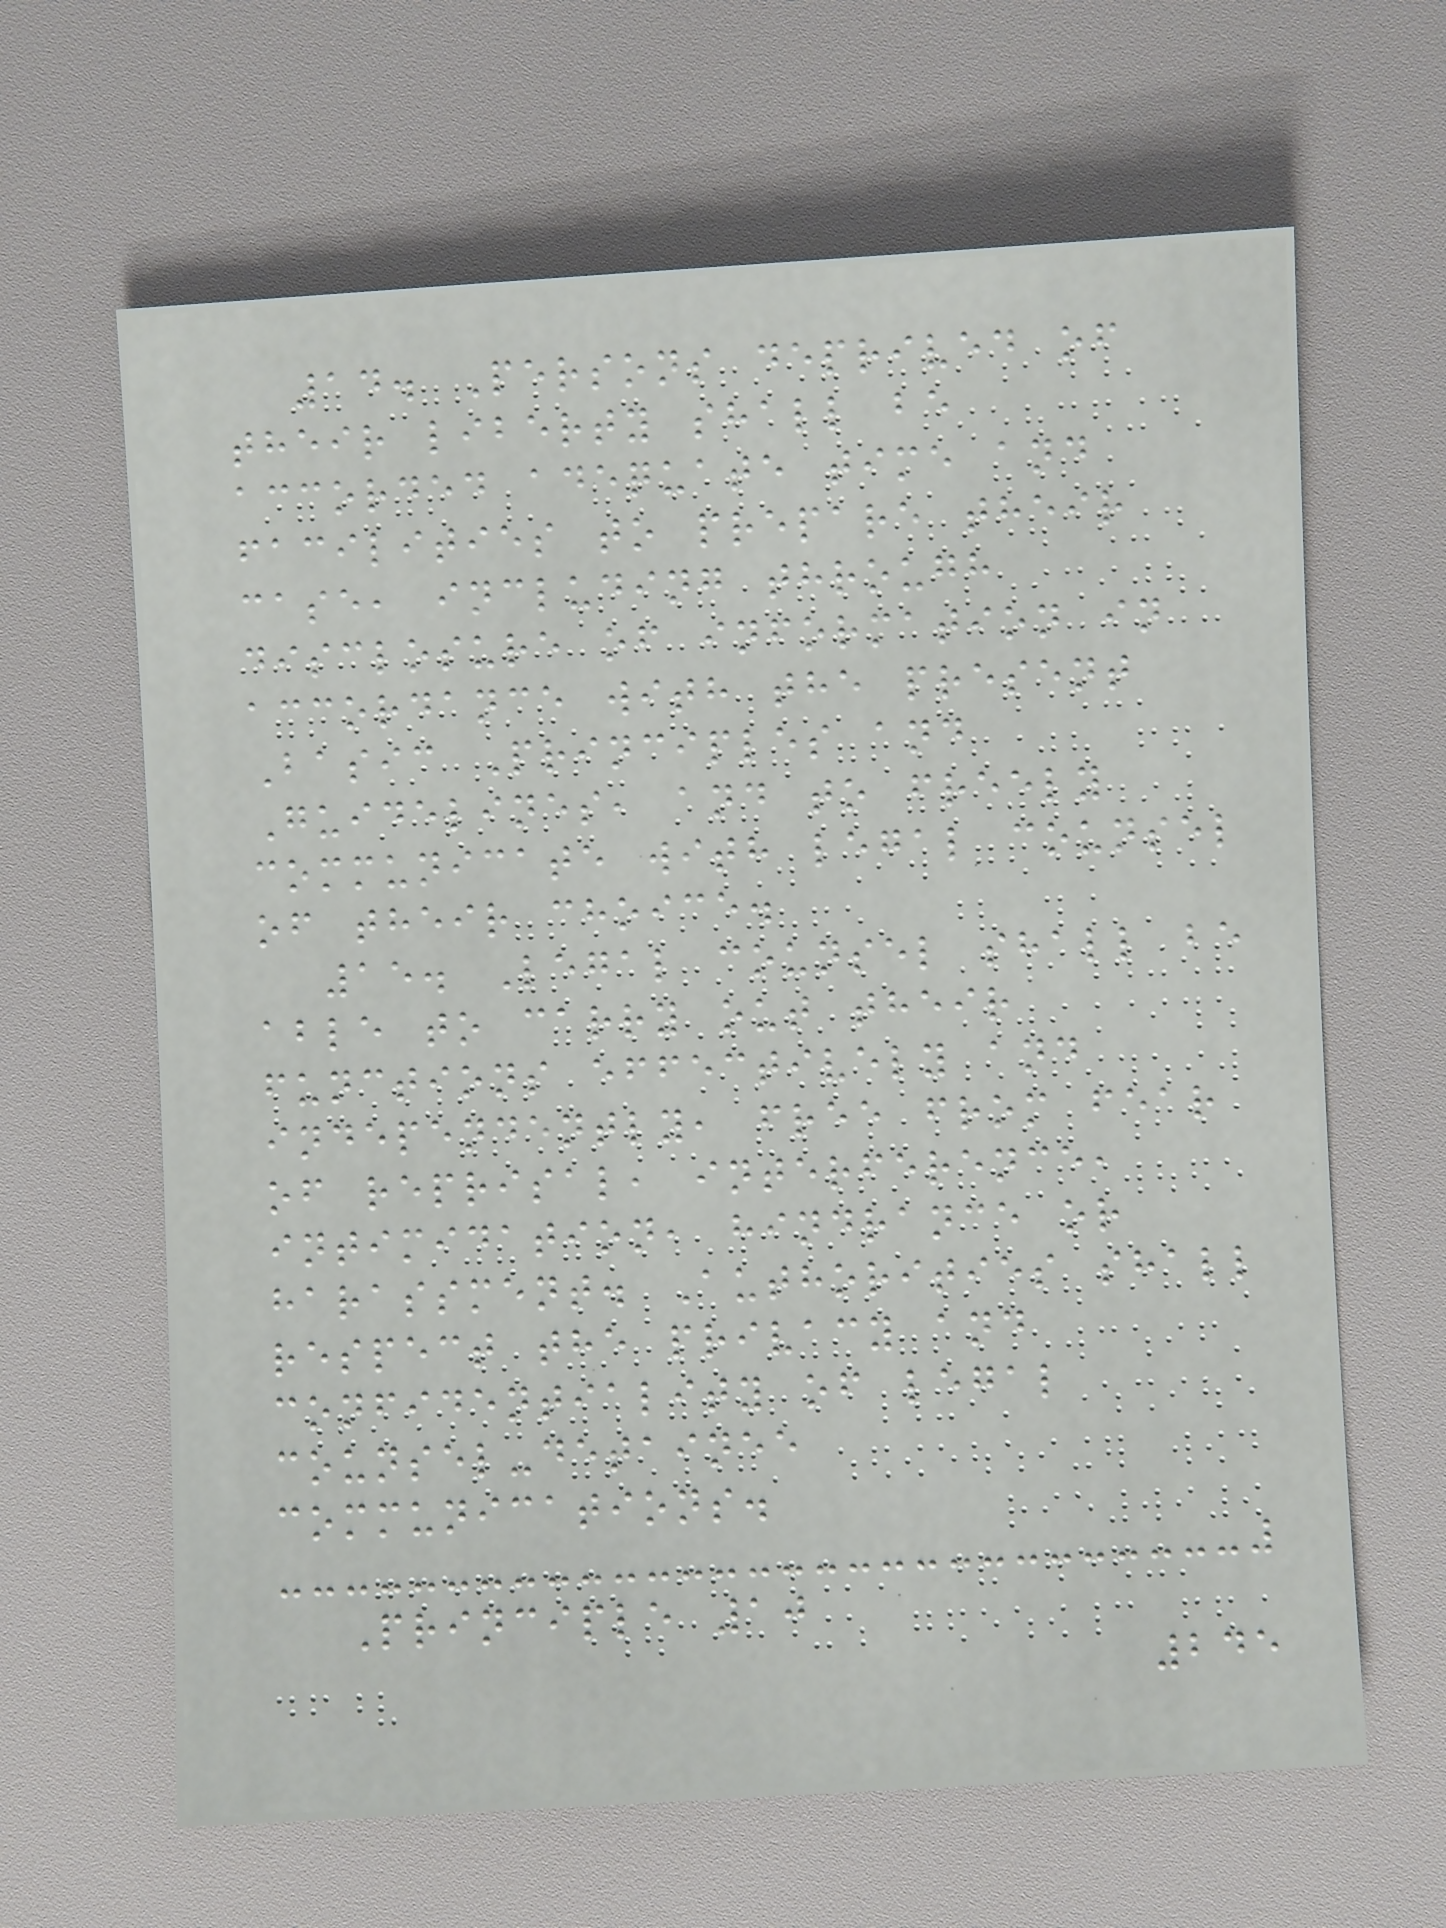14. Persons deprived of
their liberty shall be
accorded adequate time and
facilities to prepare their
case, including through
disclosure of information in
accordance with the present
Basic Principles and
Guidelines, and to freely
communicate with legal counsel
of their choice.
15. Legal counsel shall be
able to carry out their
functions effectively and
independently, free from fear
of reprisal, interference,
intimidation, hindrance or
harassment. Authorities shall
respect the privacy and
confidentiality of legal
counsel-detainee
communications.
Principle 10
245
